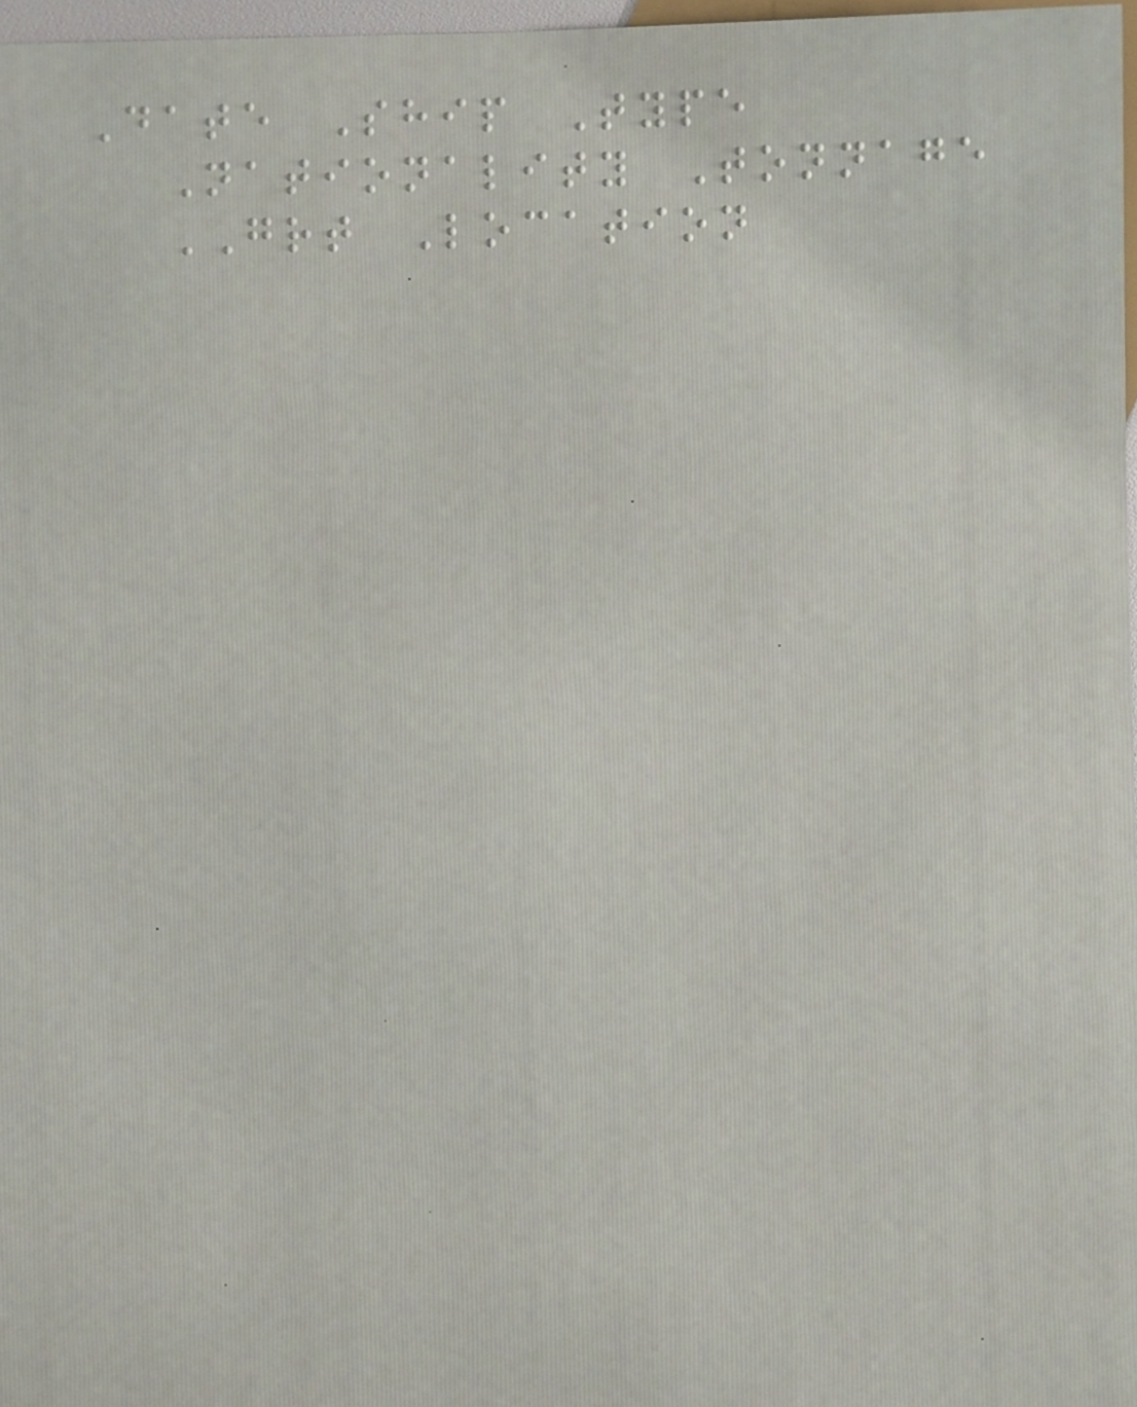Date Ship Type
Nationality Tonnage
GRT Location
